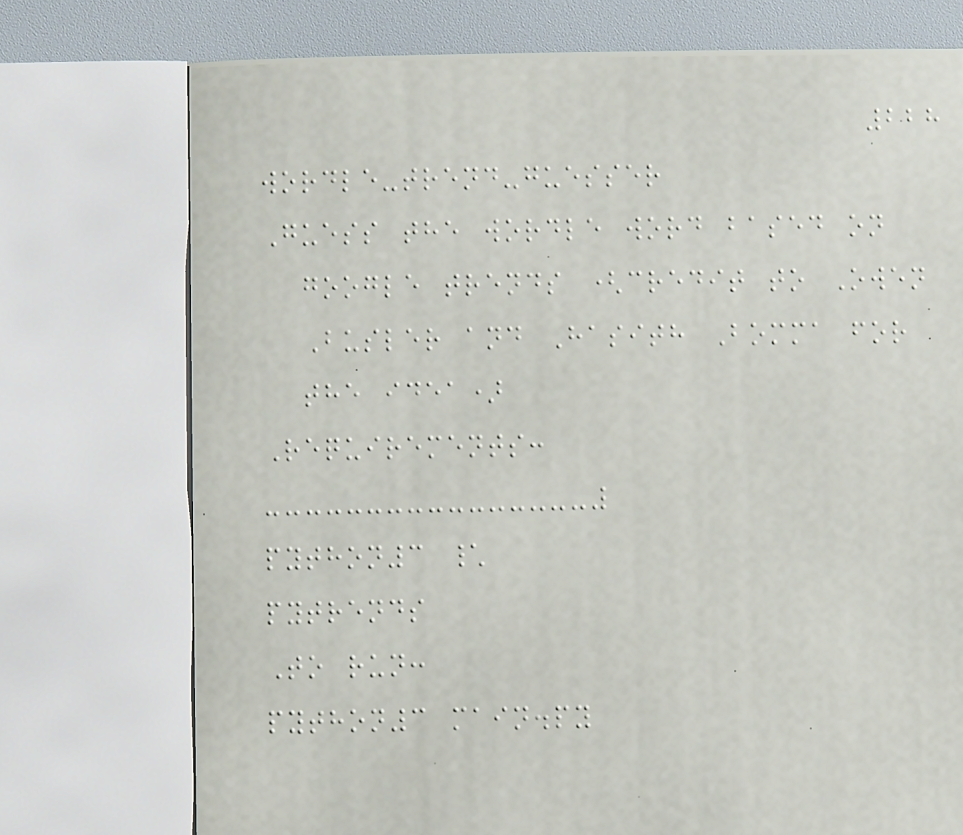228
wordle-trend-guesser
Guess the wordle word based on
google trends (credit to Owen
Busler and Hasith Bomma for
the idea)
Requirements:
python3 \
pytrends
To run:
python3 main.py
